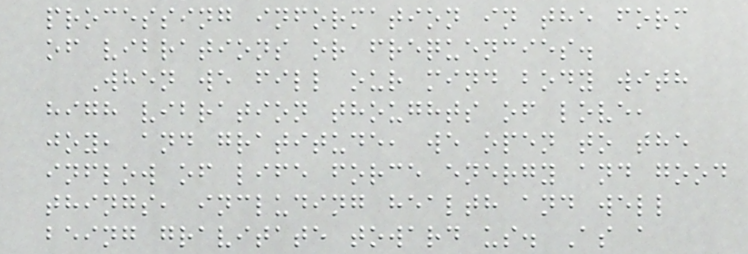processing information in the form
of vibrations or frequencies.
When we fill our mind body with
high vibration thoughts of love,
joy, and gratitude, we open to the
inflow of life force energy and good
things, including health and well
being gravitate toward us. As a
